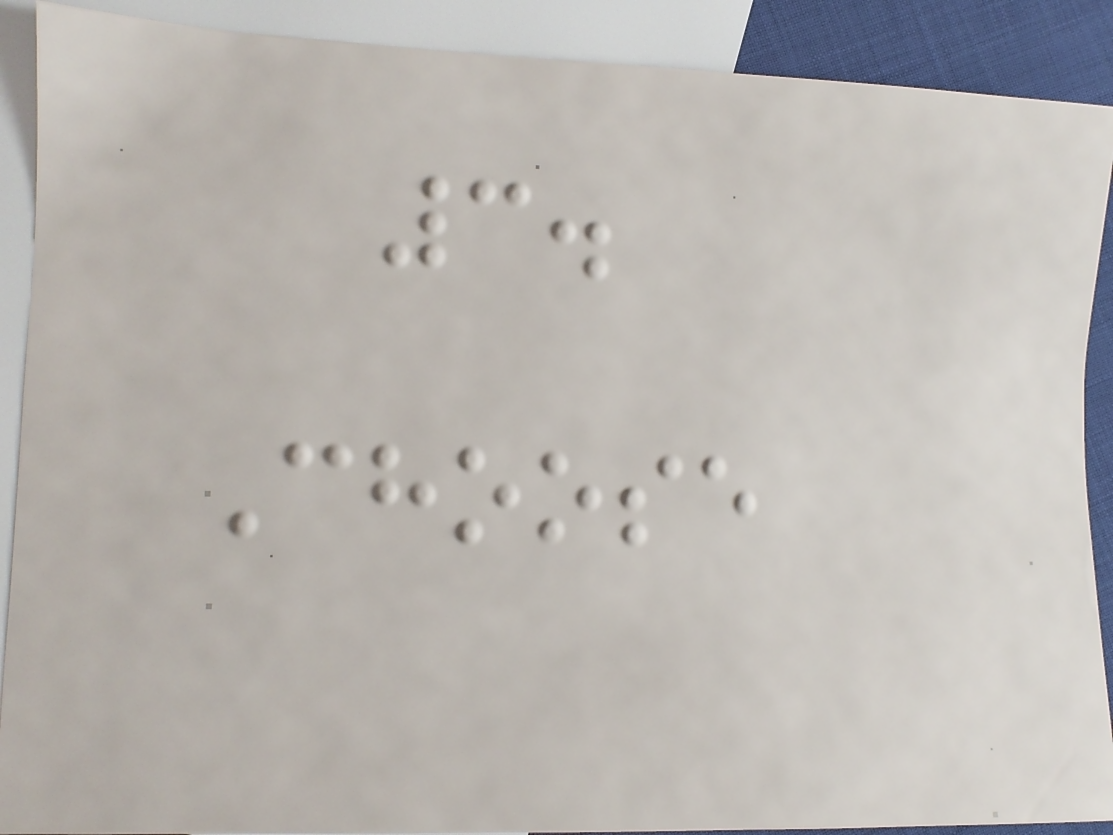3.
Choose
